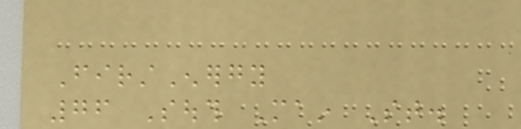FirstEnergy
76 South Main St.
